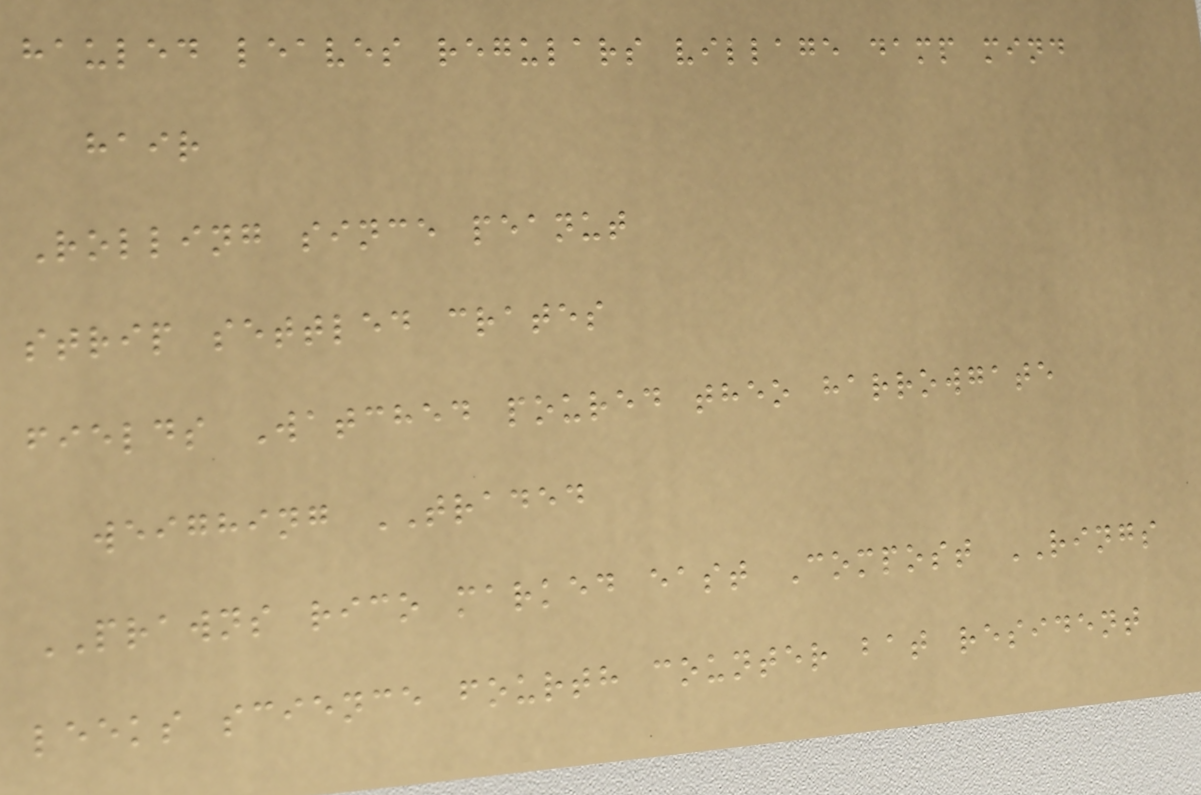hauled leaves regulars village damp mind
hair
Rolling since peanut
strip settled crates
fields Watched poured theo harrowgate
weighing TRADED
PRAWNS rico marked east Compost RINGS
leeks science fourth counter bat resident
